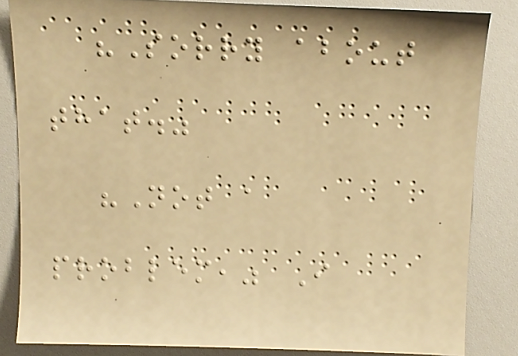"Sorry about
that."
"Not a
problem," I
